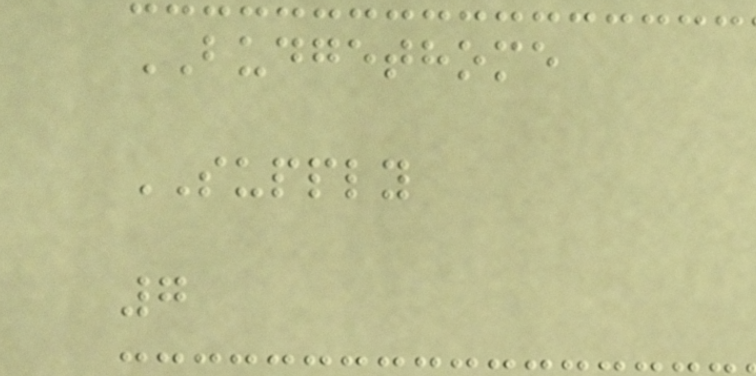BUDGETHOME
SUPPLY
7
